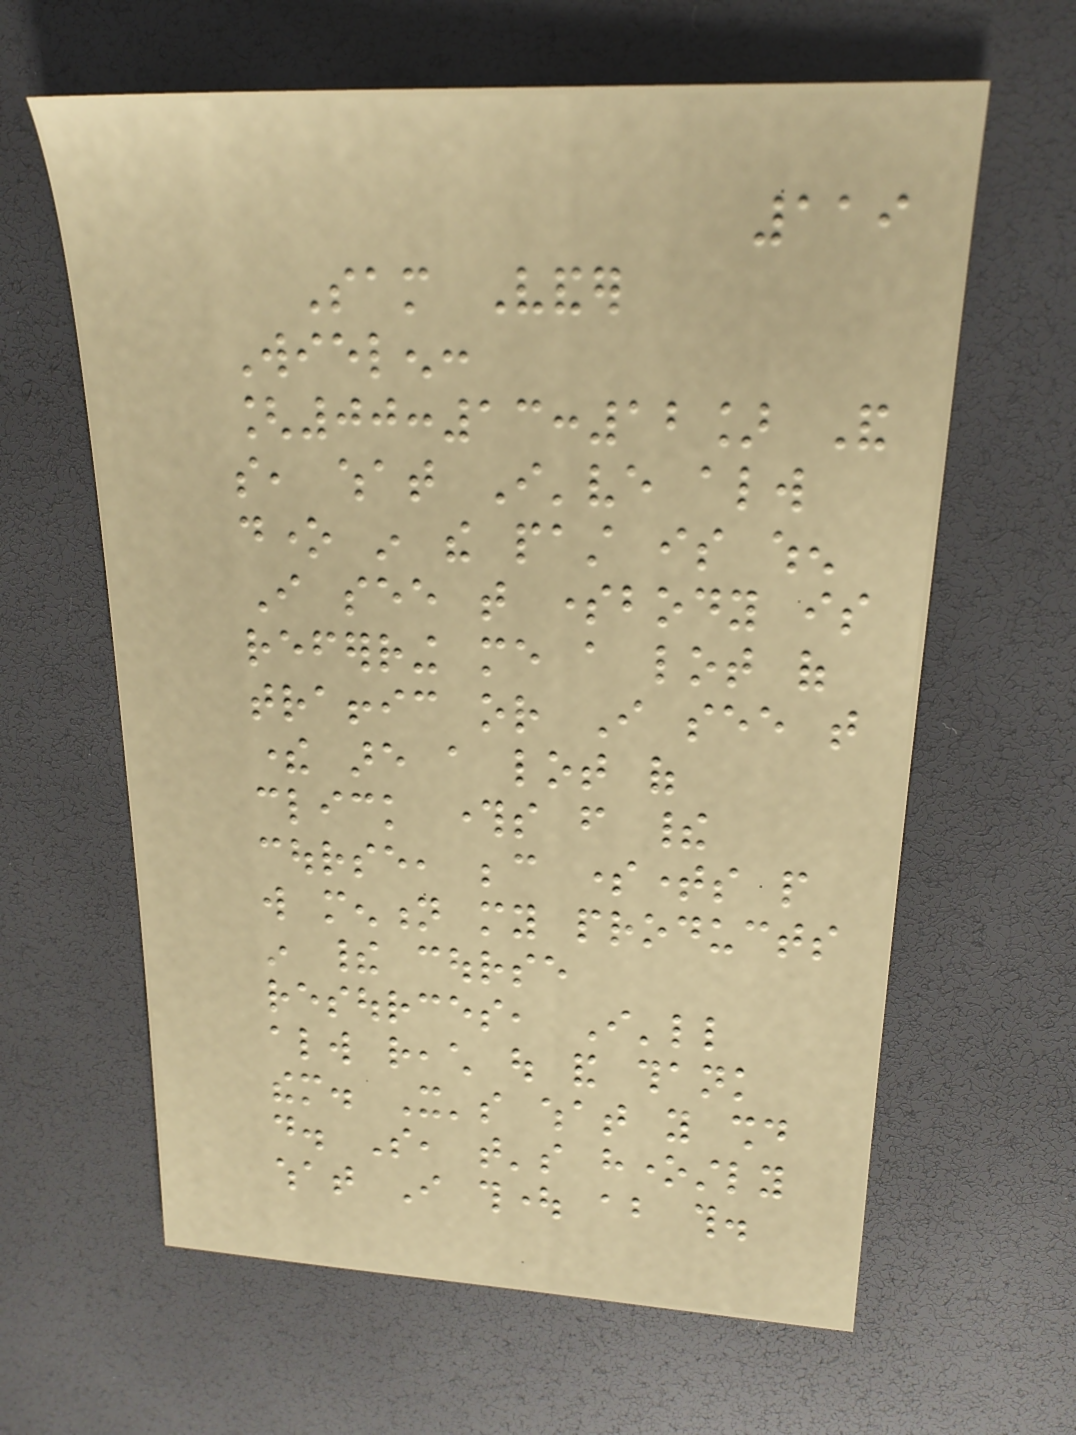119
Sam Vander
Wielen:
[00:13:12] And
so, what I've always
done in the past is when
I see that somebody is
referring me a lot of
traffic or I see that
there are a lot of
click throughs from their
course, because sometimes people
will mention my products
in their course
resources, I'll
always reach out and thank
them. It's what you should
do. So, that's honestly
what I thought about this.
